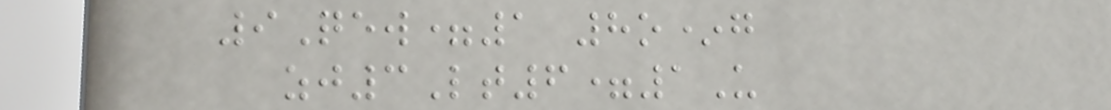9Qew=1 8o*g
zj3Lt6=1U
